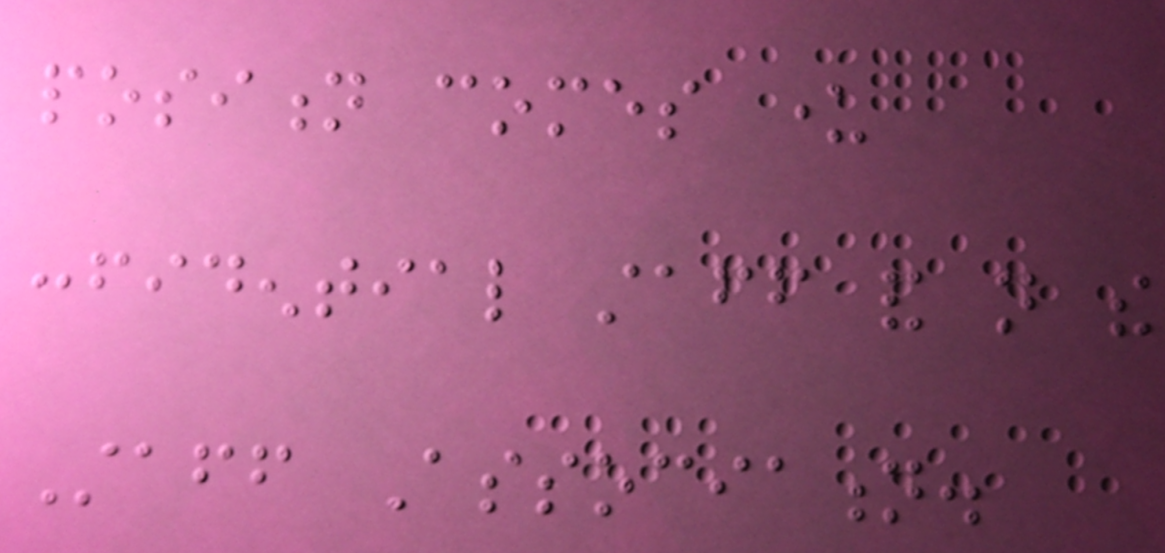position comes under
confidential staff and not the
Staff Association.
